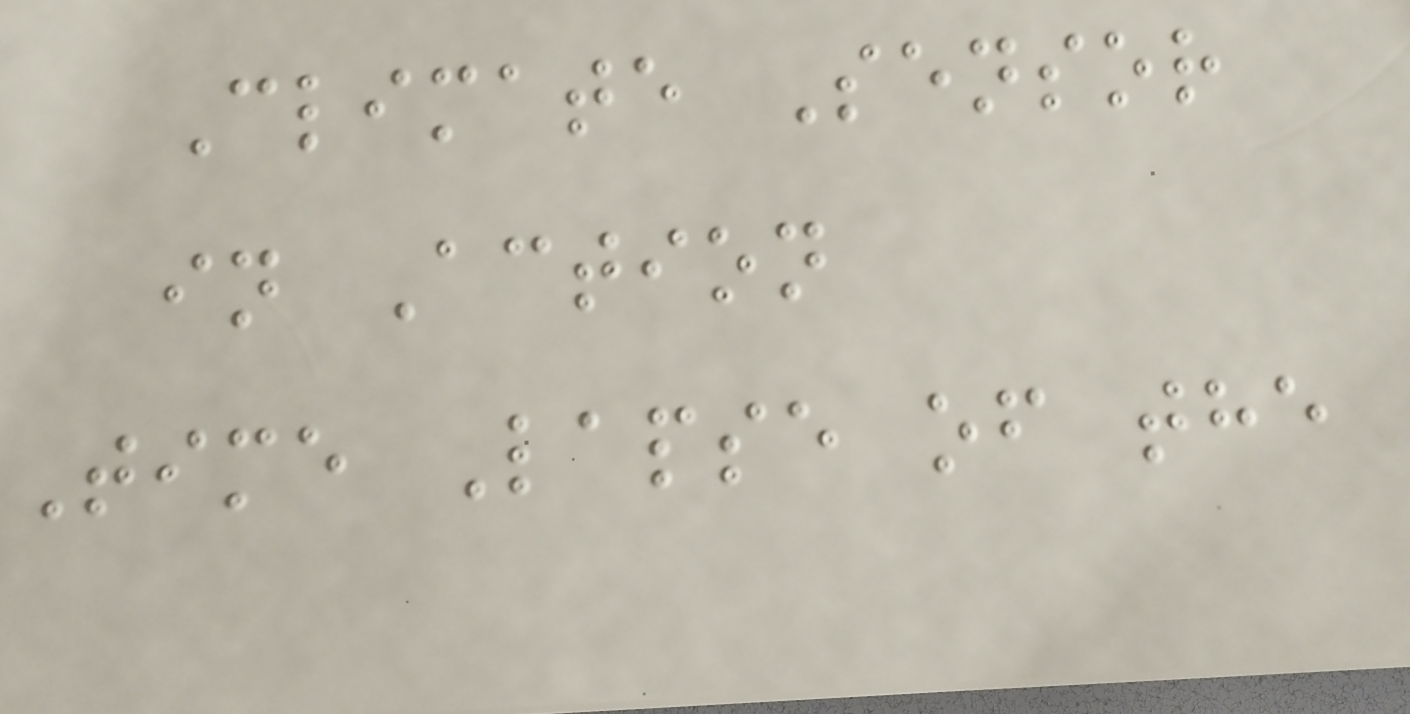Climate Sensor
in Action
Time Lapse of the
